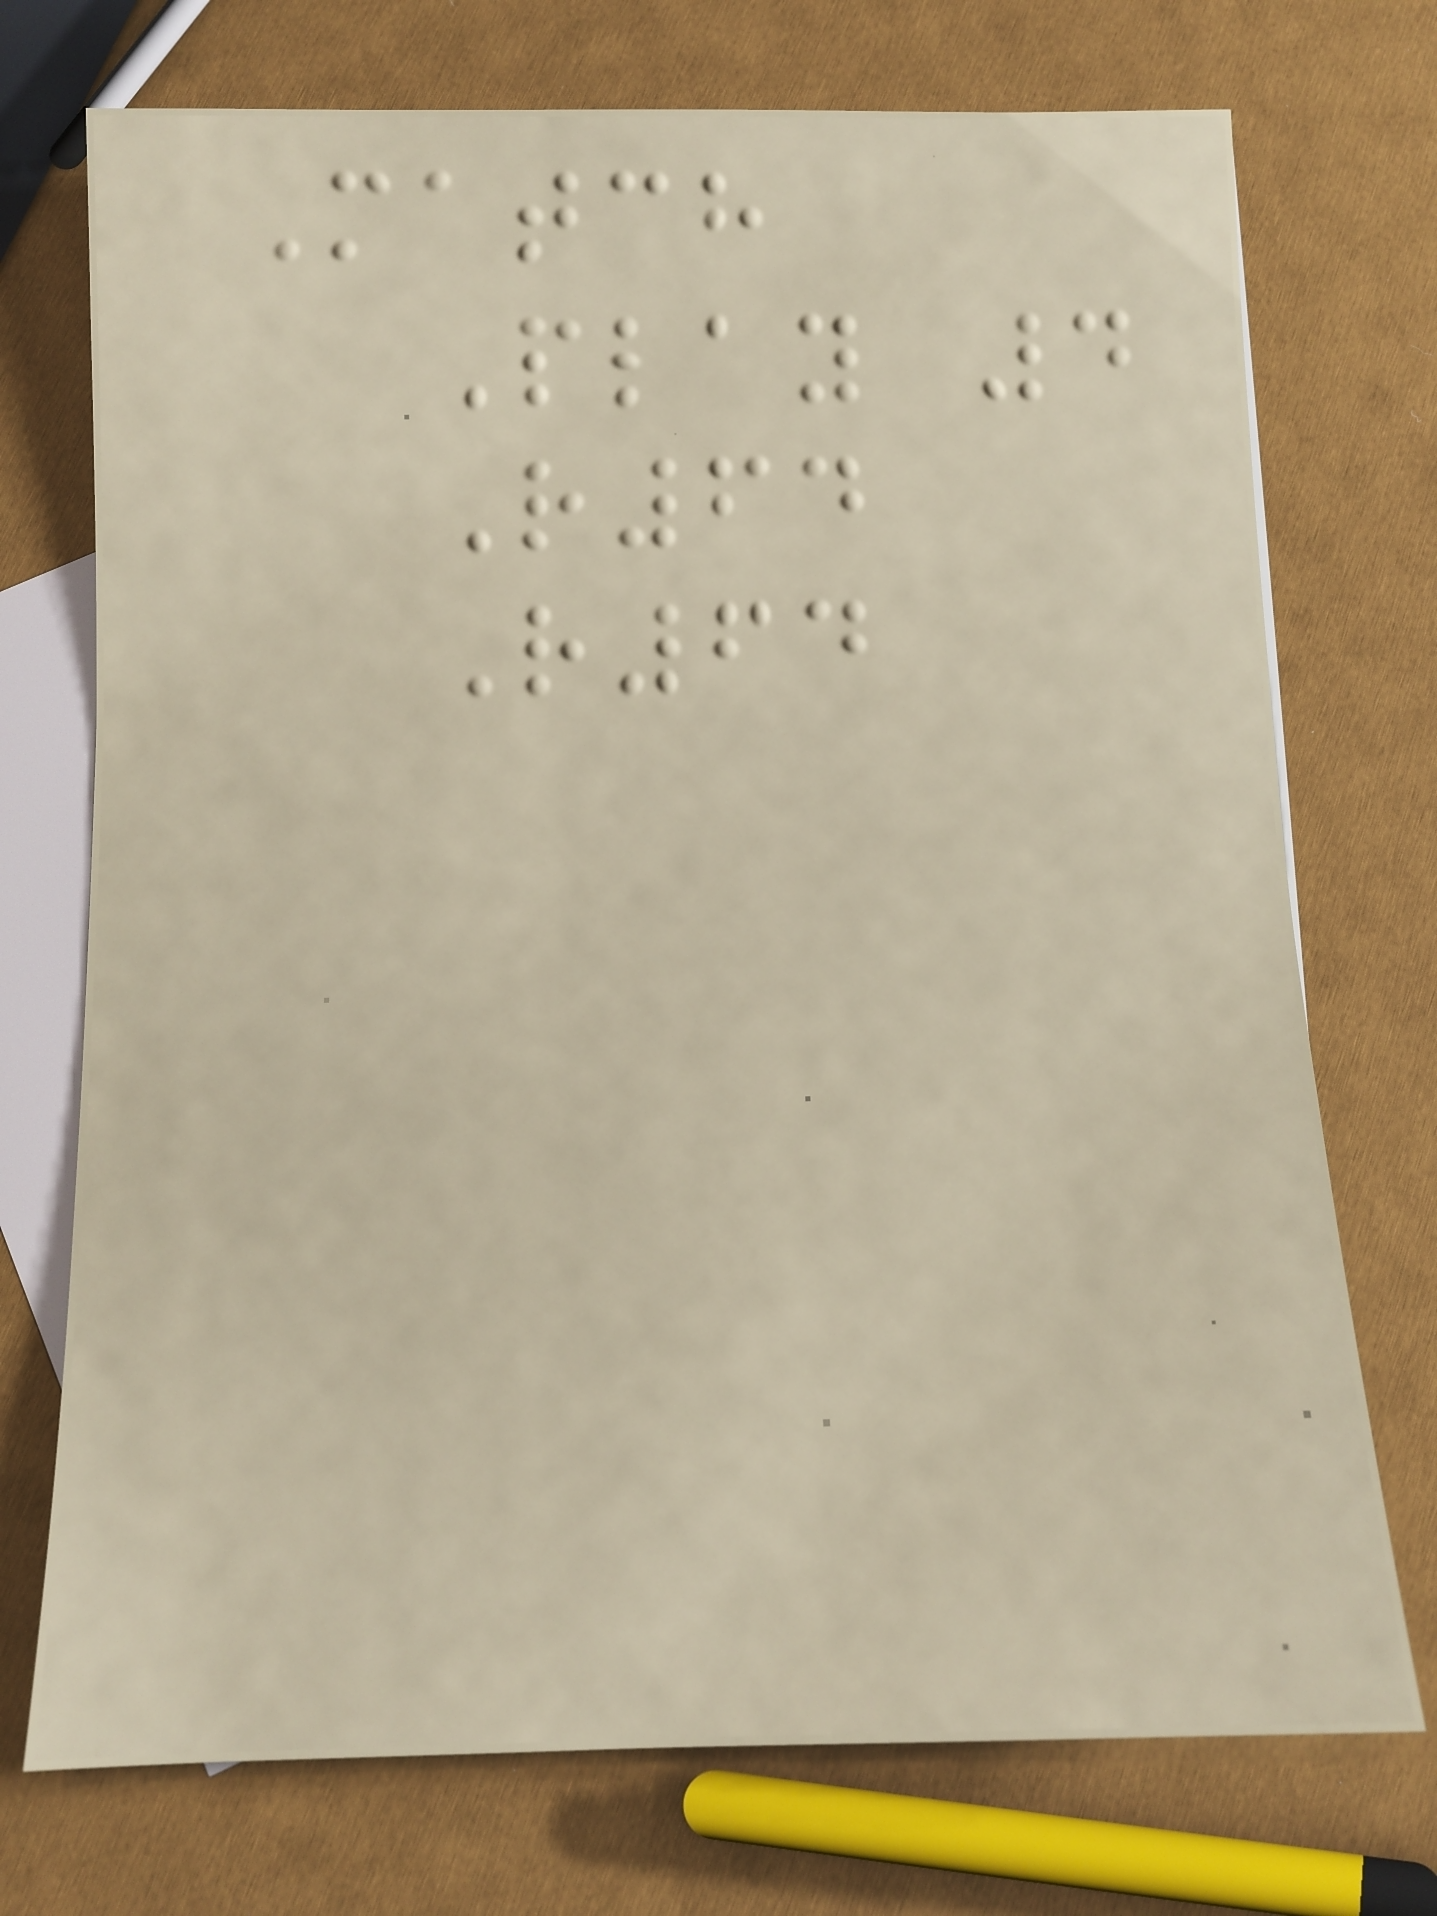Match
Play 4
R64
R64
